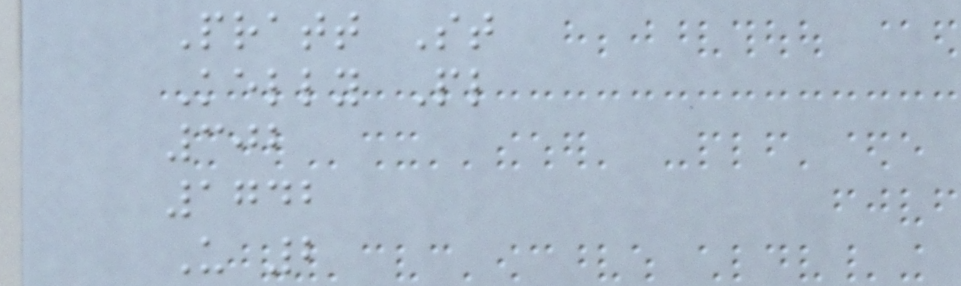Pratt St
Kelly Pl
302
1742
U 2
